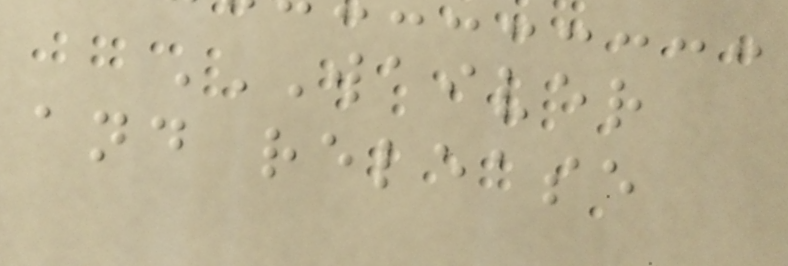WAIVER
AND RELEASE
